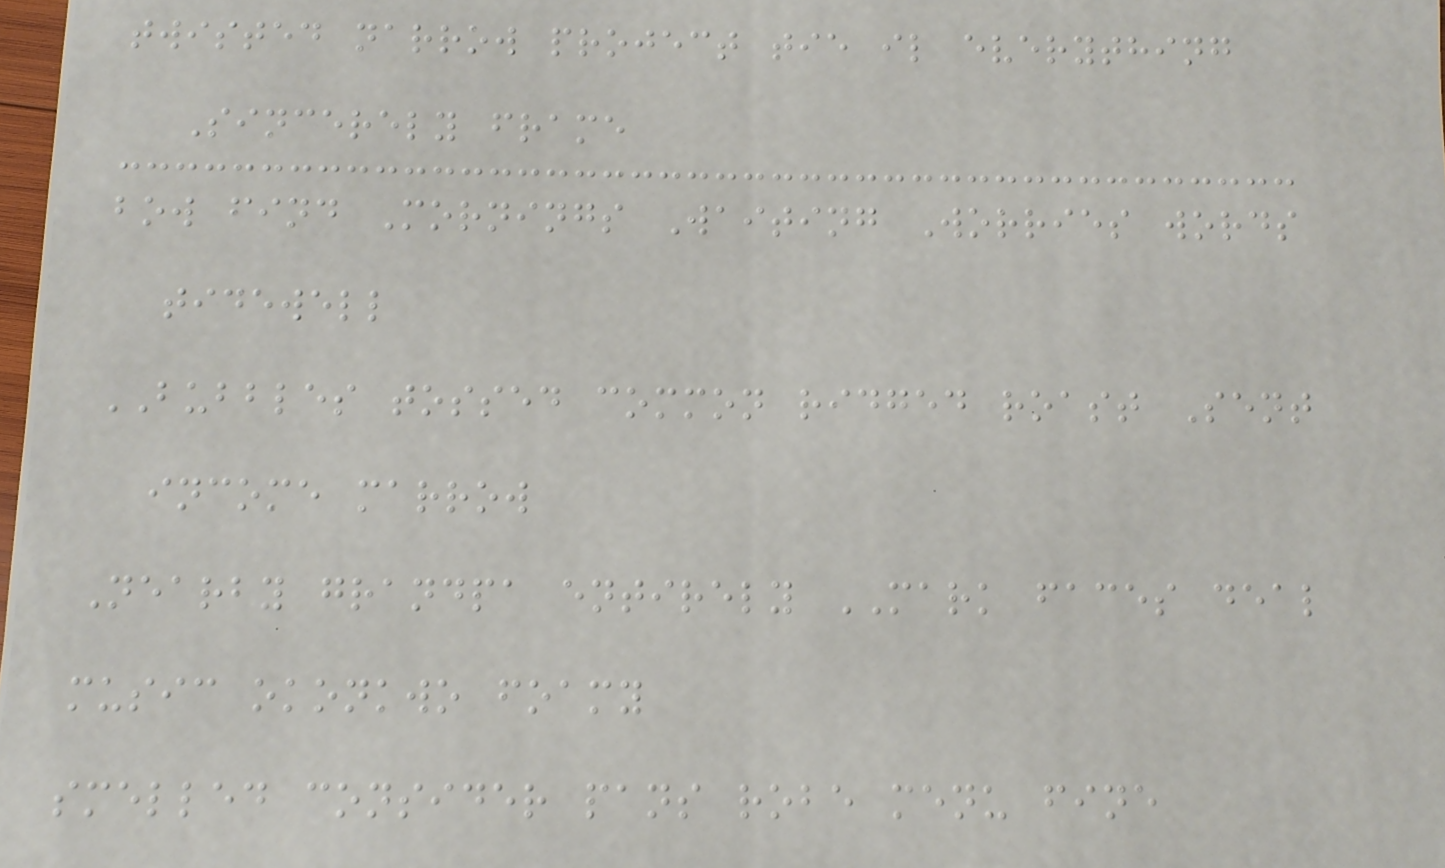twisted narrow project tie il everything
Sincerely frame
bow find Mornings Waiting Worries words
tidewell
BUBBLES tossed common ridged roast Sent
income marrow
Nearby grandpa entirely MARK faces deal
music okonkwo foamy
smelled consider pans robe menu fine
